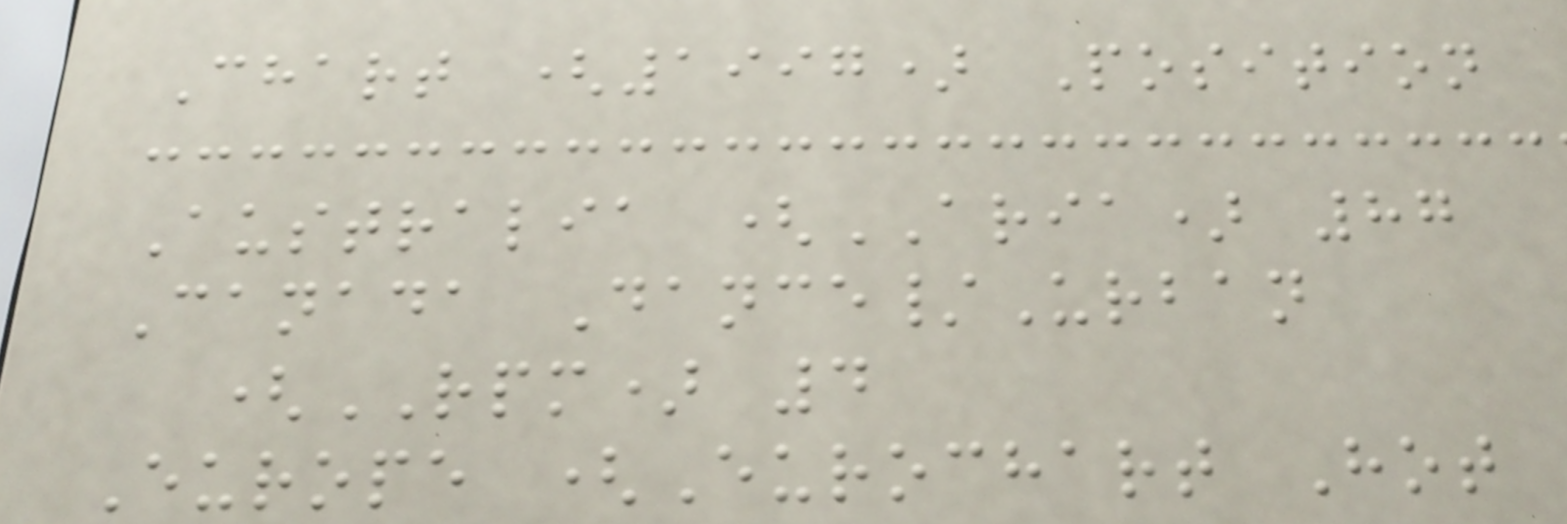Chart (1997) Position
Australia (ARIA) 87
Canada Dance/Urban
(RPM) 4
Europe (Eurochart Hot
